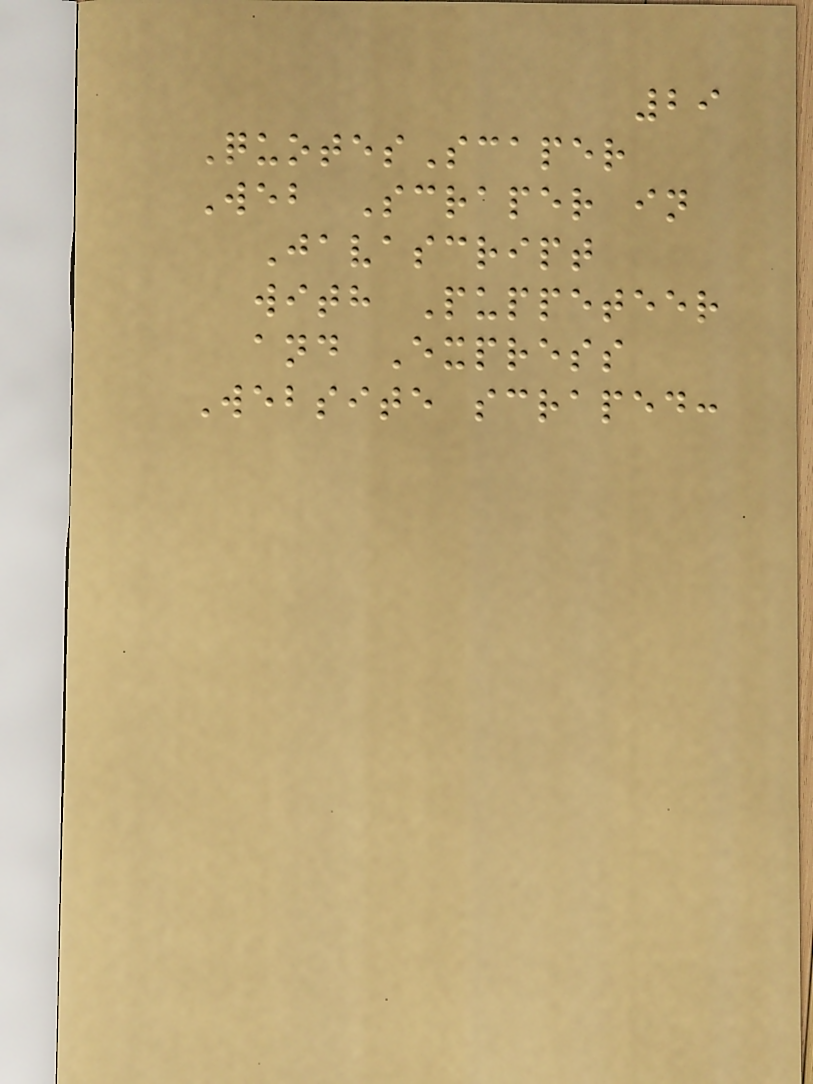29
QuotesScaper
Web Scraper in
Javascript
with Puppeteer
and Express
Website scraped:
